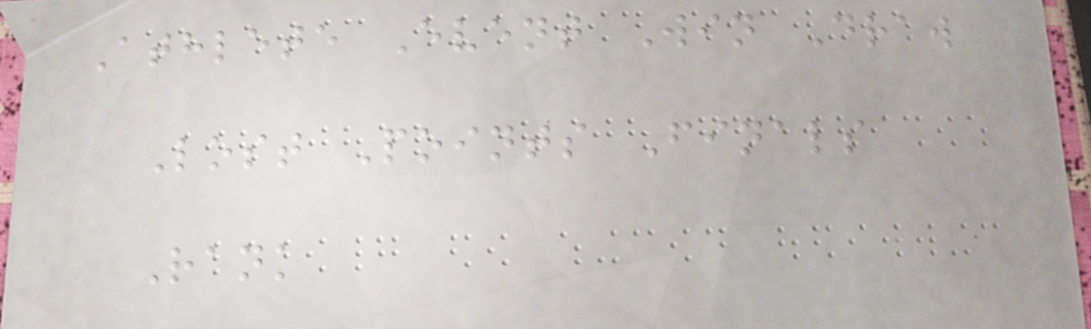Athlete Event Win Draw
Lost Points Finals
Rank
